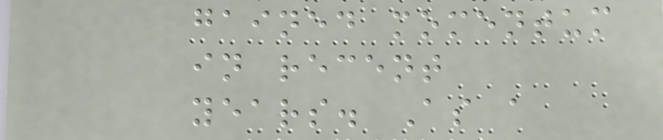gained momentum
in recent
years. As a
